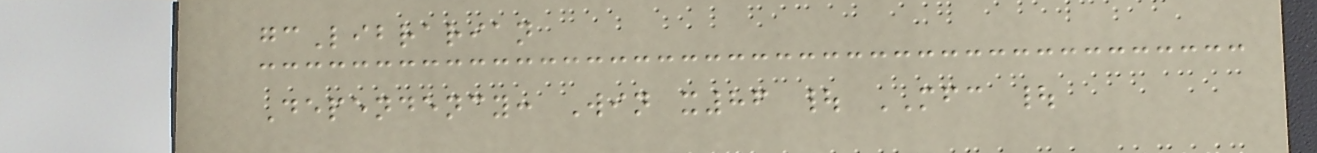gcLibrarian
Dependency: Win x86 | MFC |
